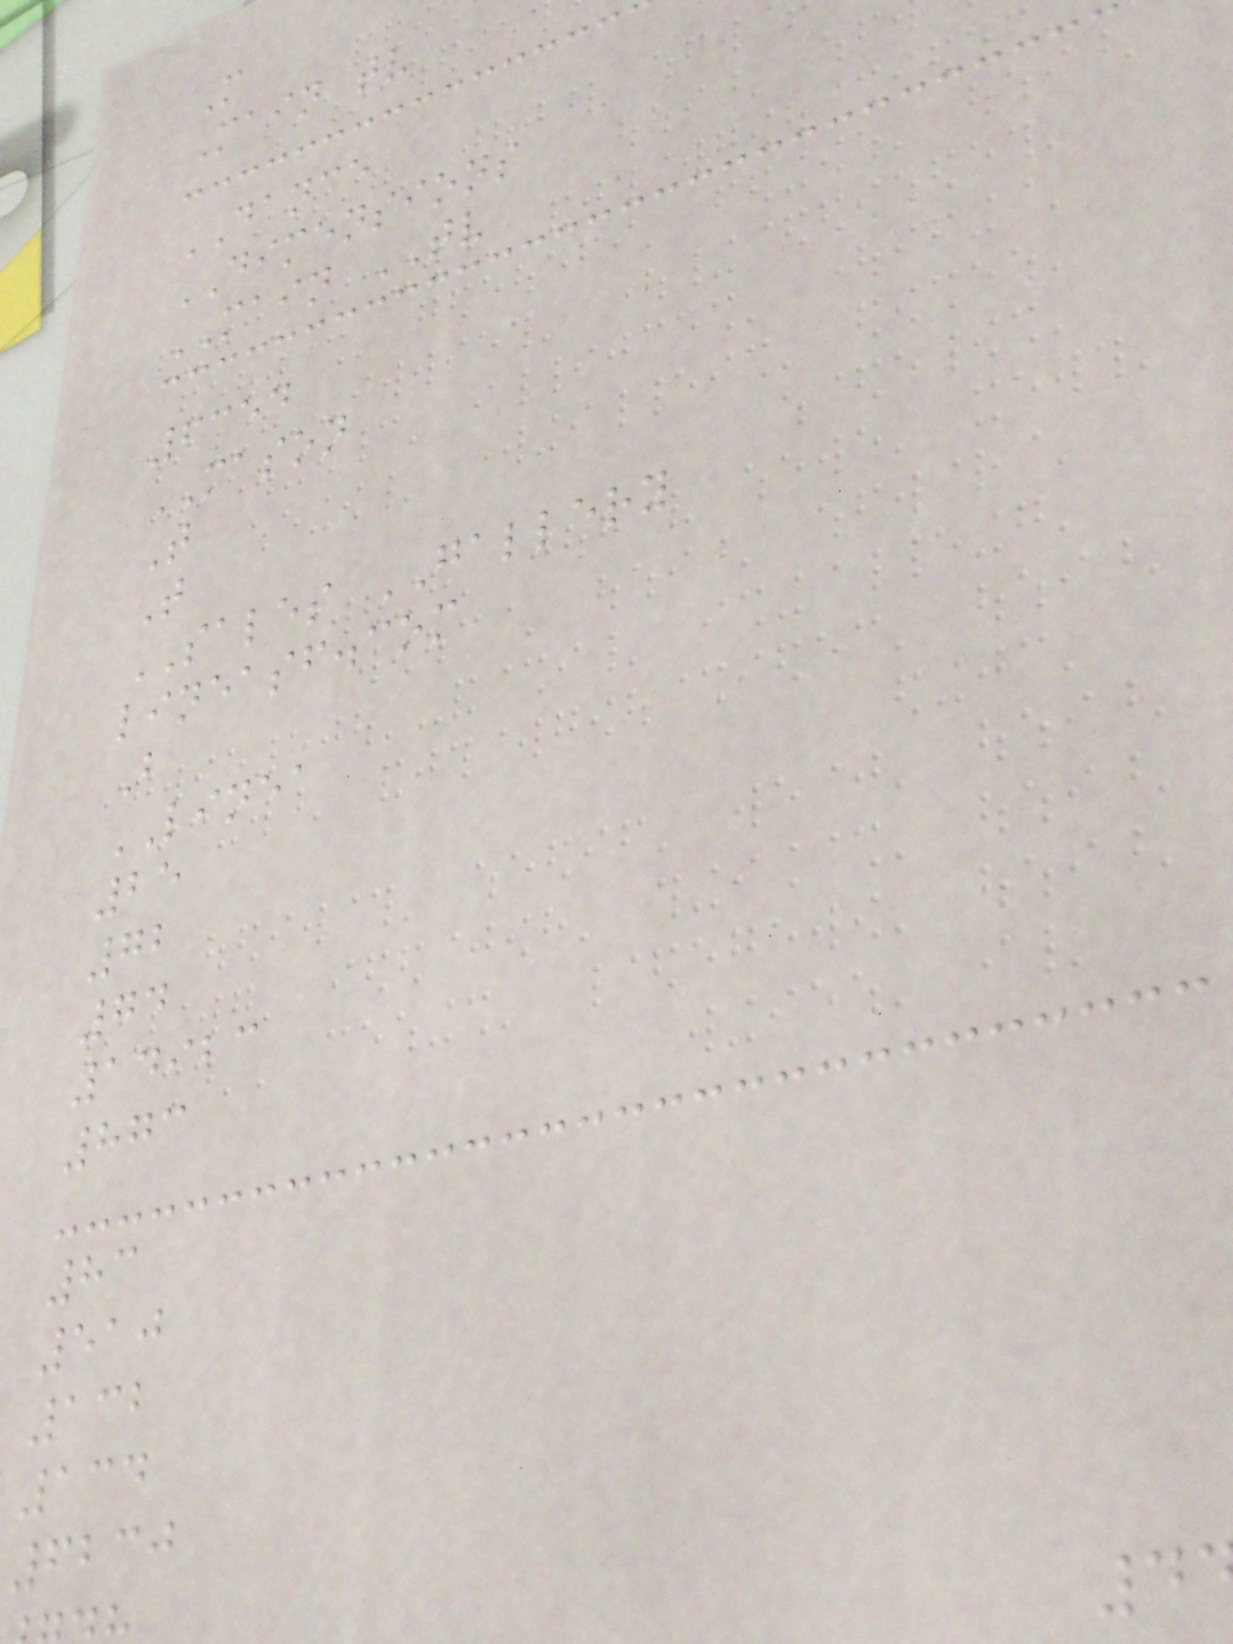M
Main tv
DANCE
DIMENSIONS
MAIN TV
6354
MASON
T
T
SALES GALLERY
lineasf.com
B
LINEA
25
72
74
14923
873
83
510
132
134
6230
